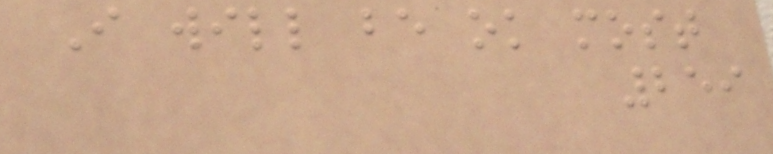I will be ok most
259
